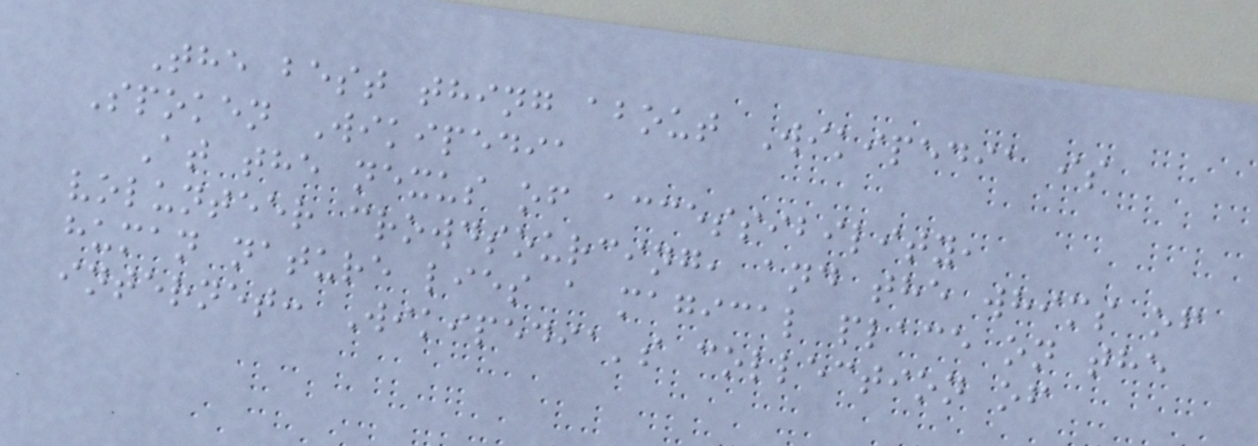The best thing about Wikipedia is
Spoken Wikipedia
At the nexus of accessibility,
volunteer crowdsourcing, and the whims of
human nature lies a magical place on the
internet: Wikipedia's collection of
